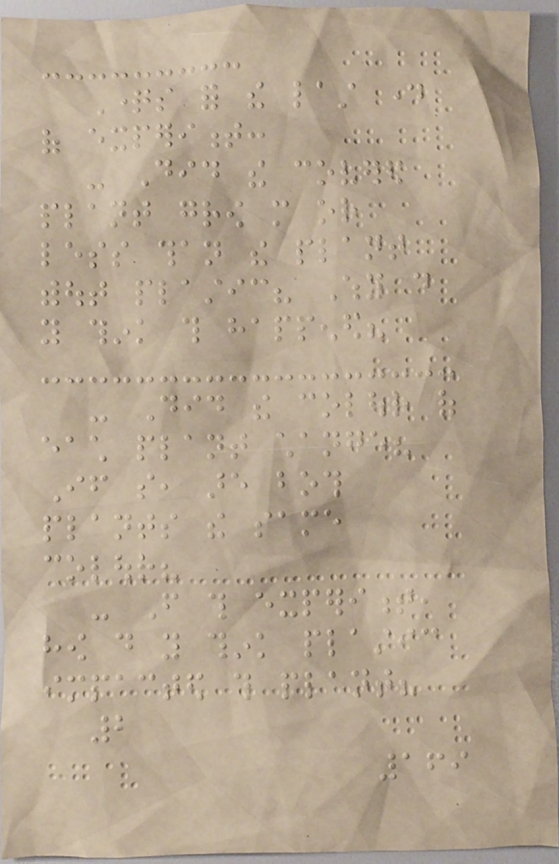Questions for the last day
of experiment:
- Did the covered
plant grow more or
less than the plant
without plastic? Why do
you think this happened?
- Did the colour of
each plant change?
If so, are both
plants the same
colour?
- From this experiment,
how do you think plastic
impacted this plant?
2
169
